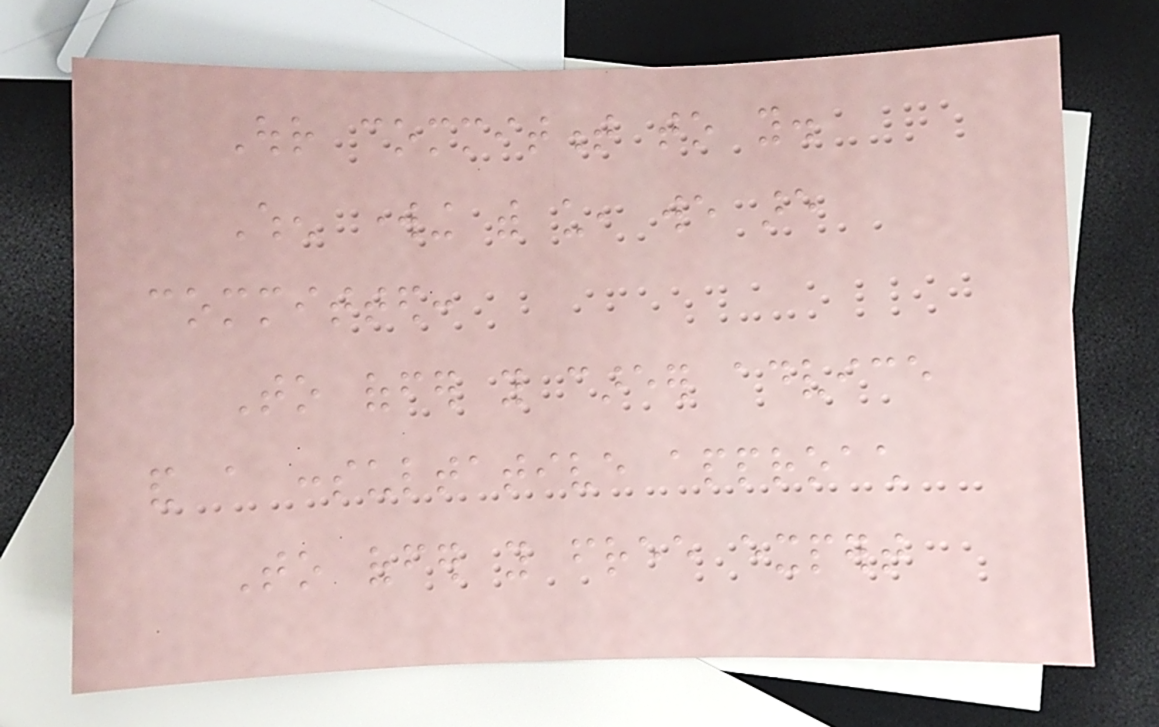Our commitment to you.
When working with us, we are
committed:
To offer you career advice
and a consultative approach
To offer you free expert
